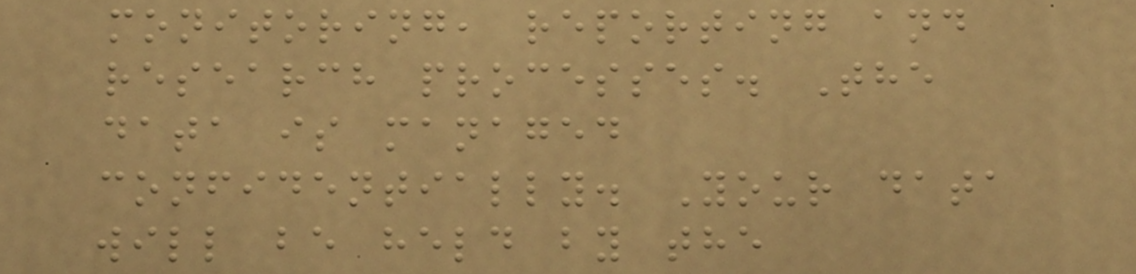monitoring, reporting and
research processes. The
data is managed
confidentially. Your data
will be held by the
